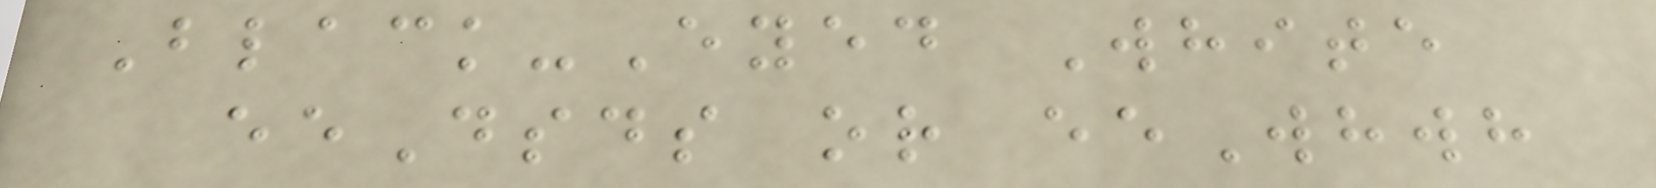Black-Eyed White
eeDsds or eeWhwh
